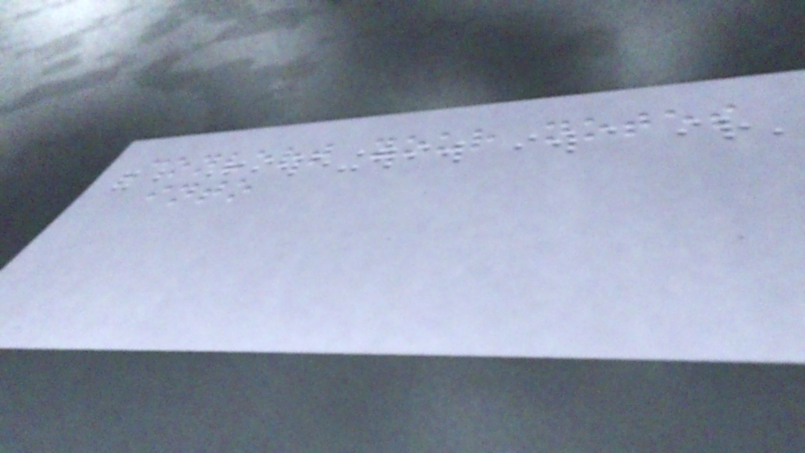Convert your notes
into
